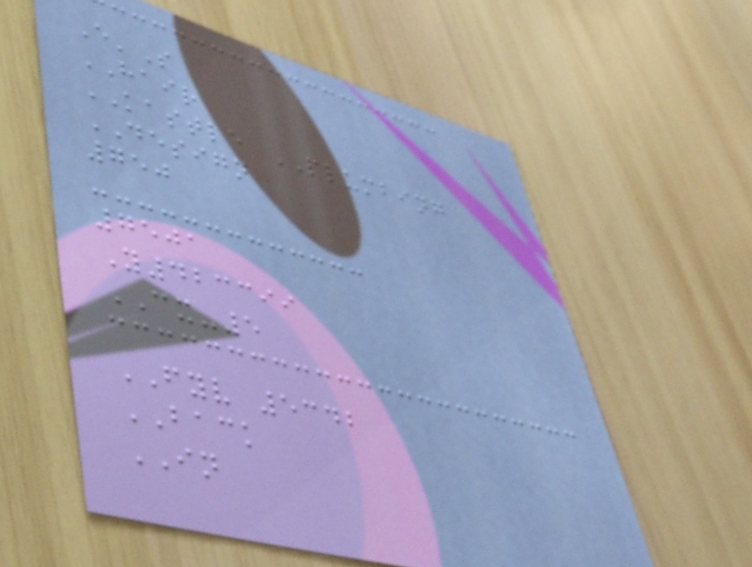E'S
HAIR
KASTLE PLUMBING
DESIGN
750
7501
Y423399
CX-5
FYV 5342
BACK
IN
